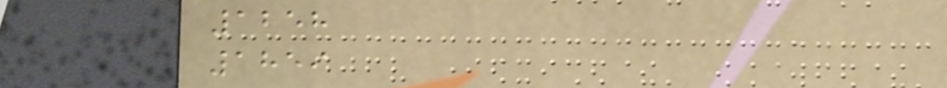1258
1859
